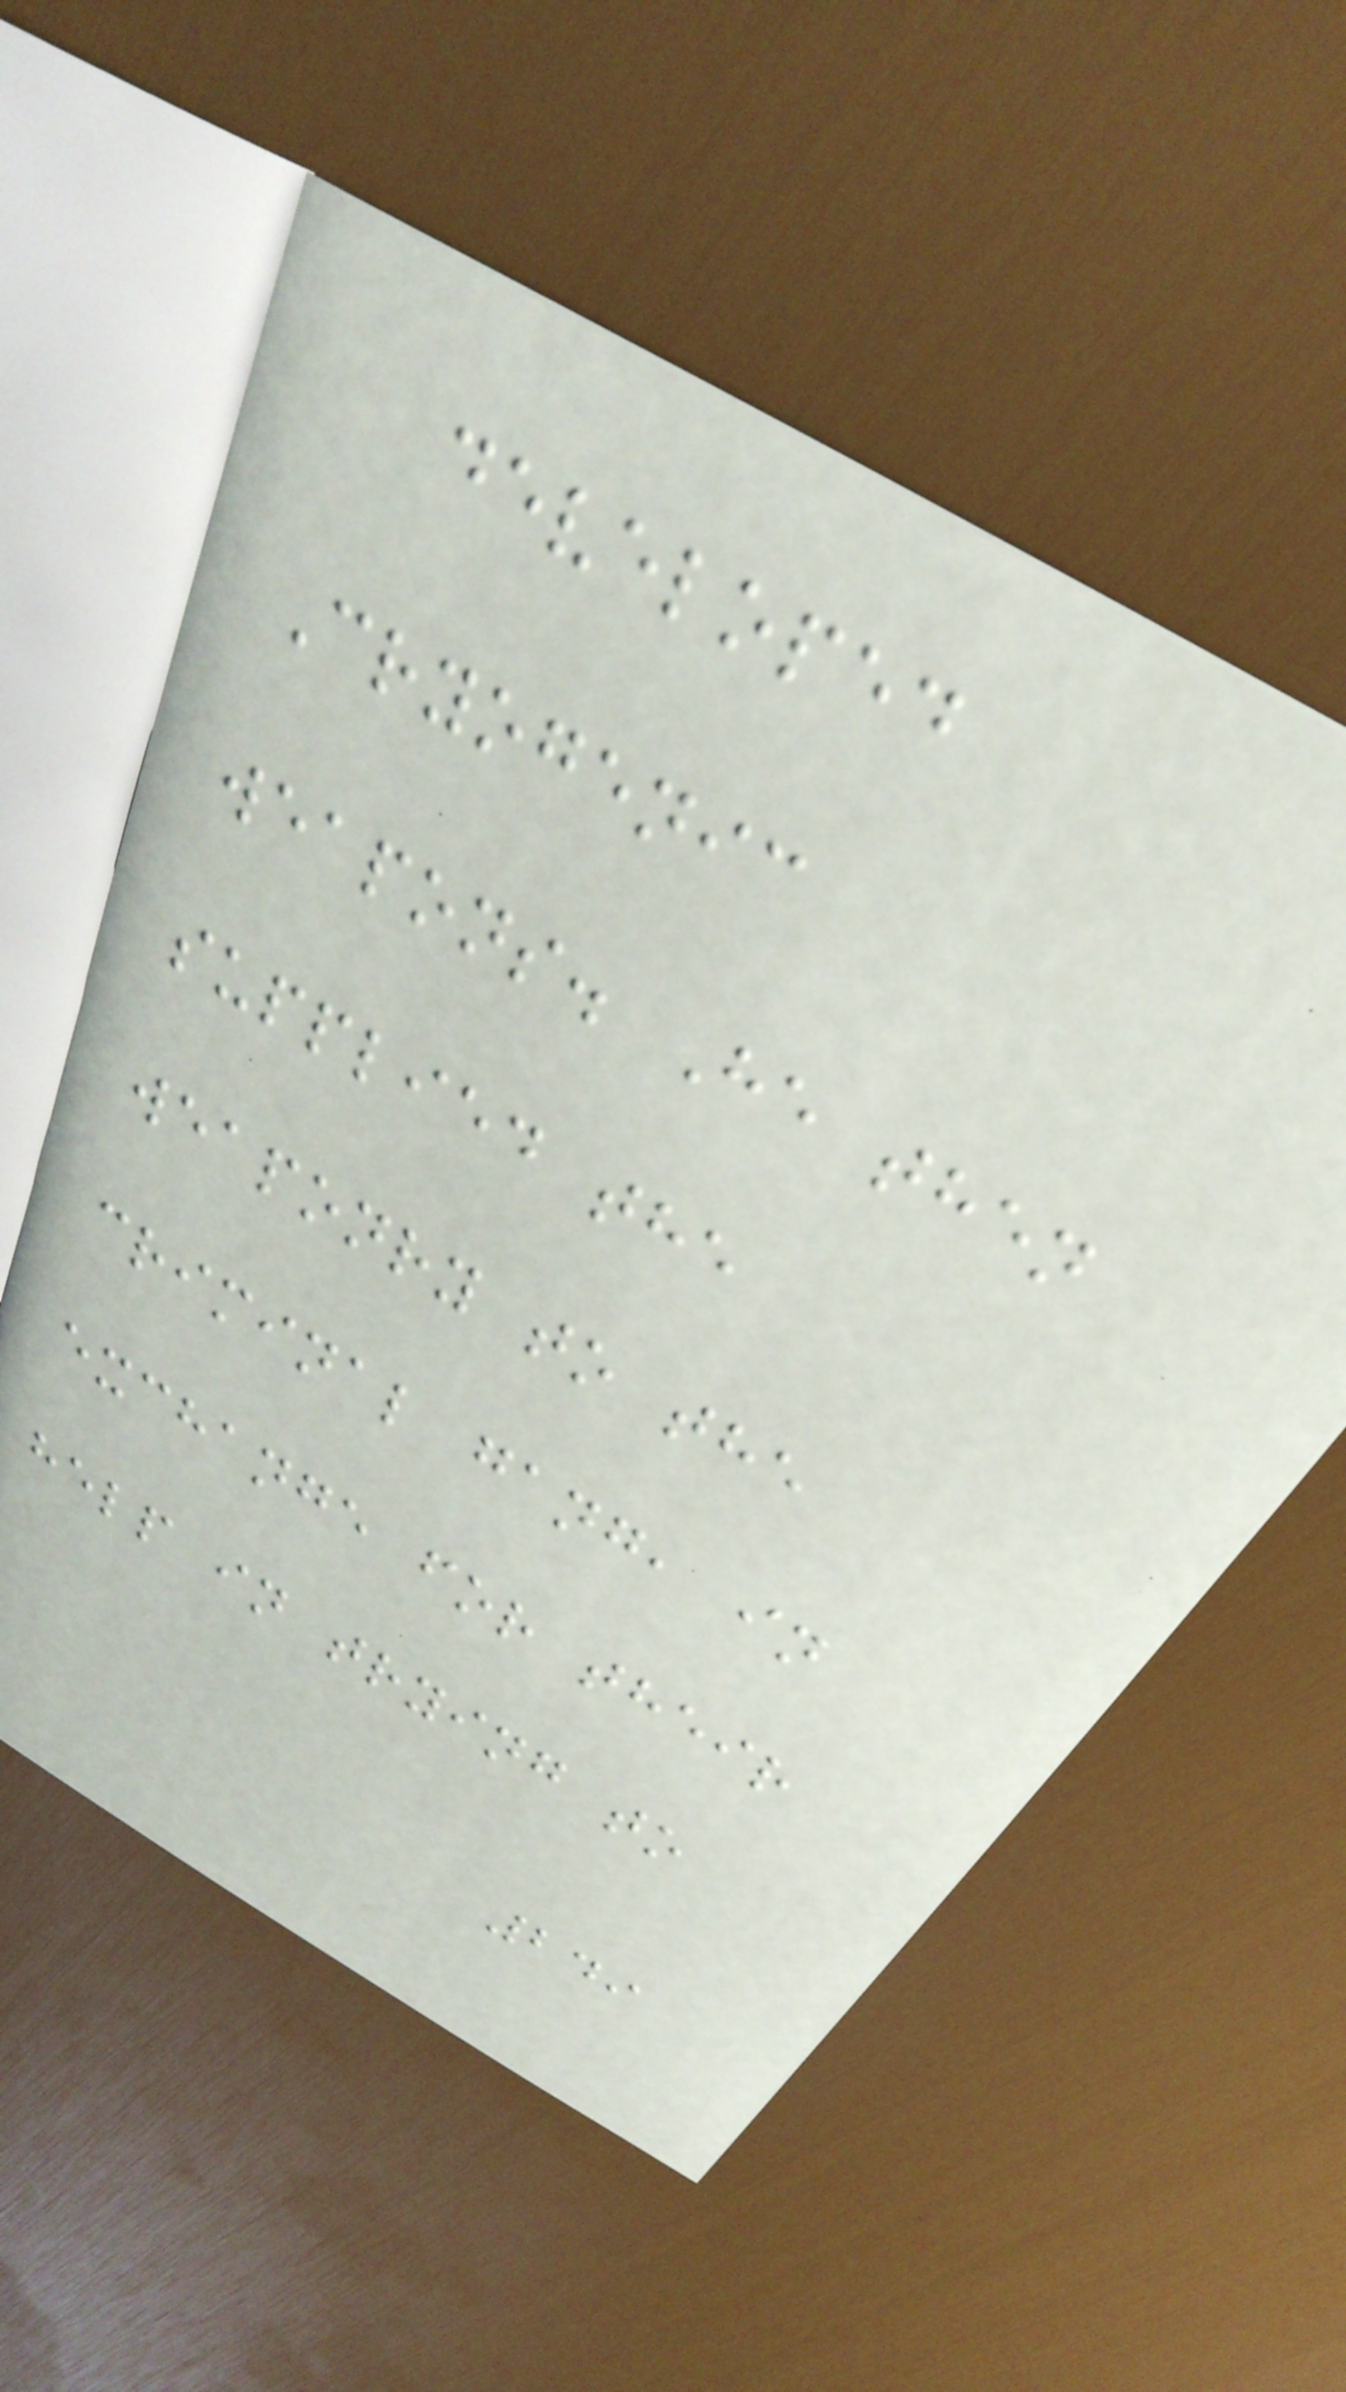developed
Cryogenic
weapons. He then
supplied the
weaponry to the
criminal gang, in
exchange for their
help in trying to
249
